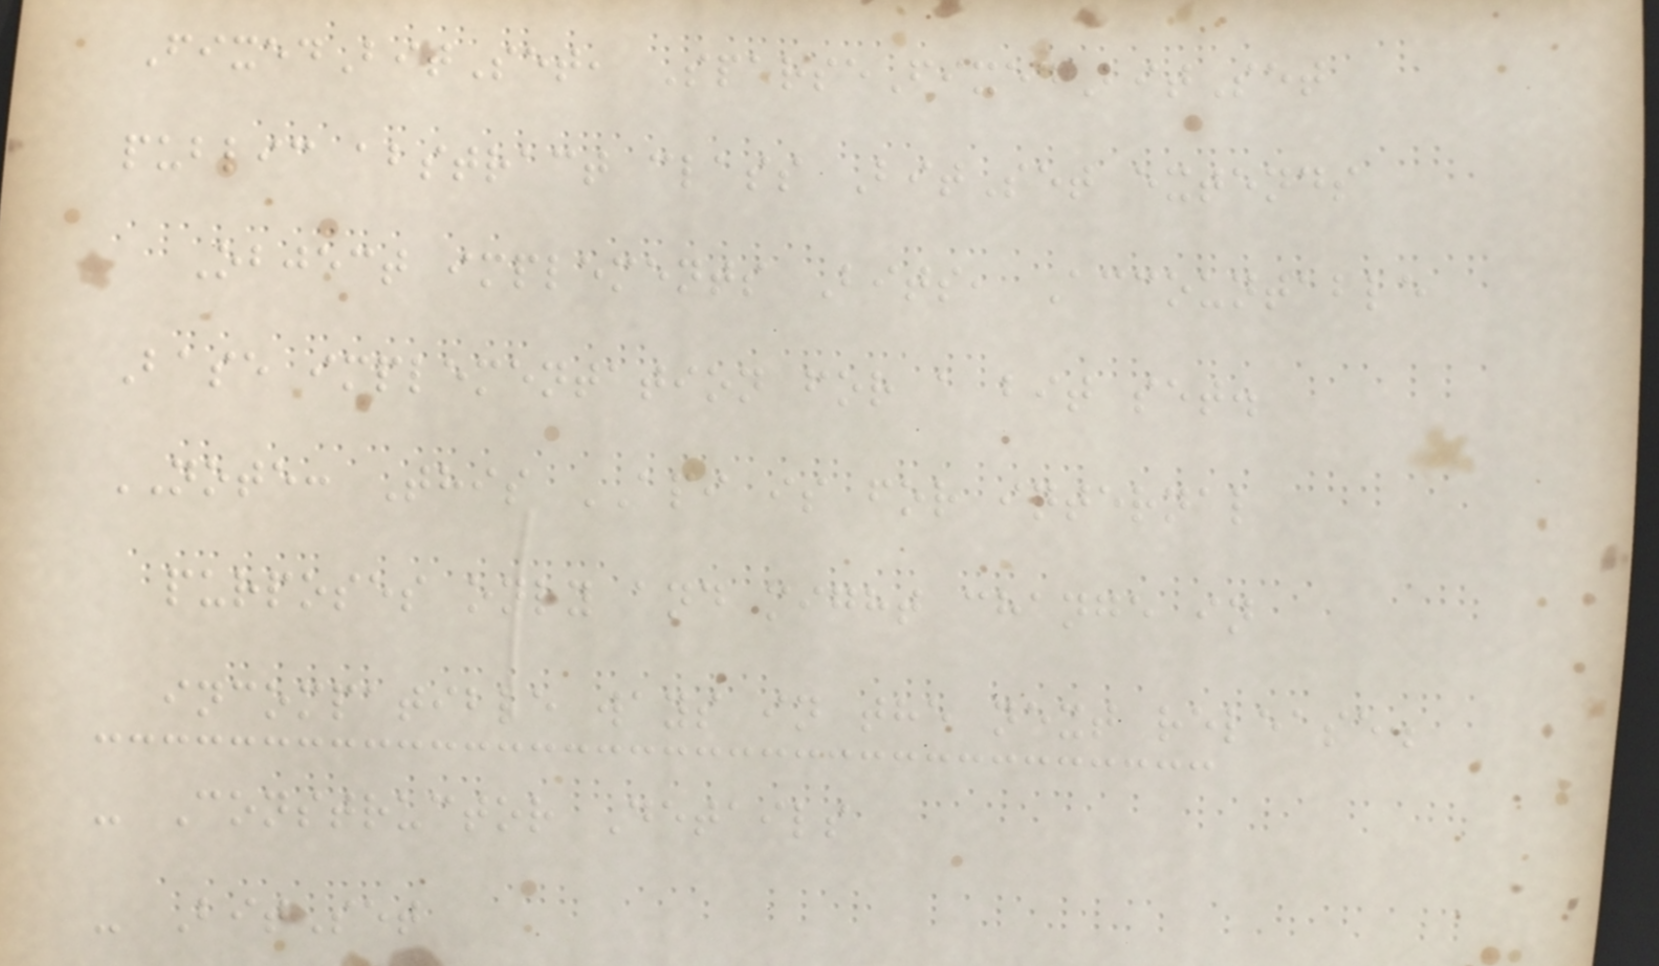FixedBitSet, SparseFixedBitSet
public abstract class BitSet extends
Object implements Bits, Accountable
Base implementation for a bit set.
NOTE: This API is for internal
purposes only and might change in
incompatible ways in the next release.
- Constructor Details
- BitSet
